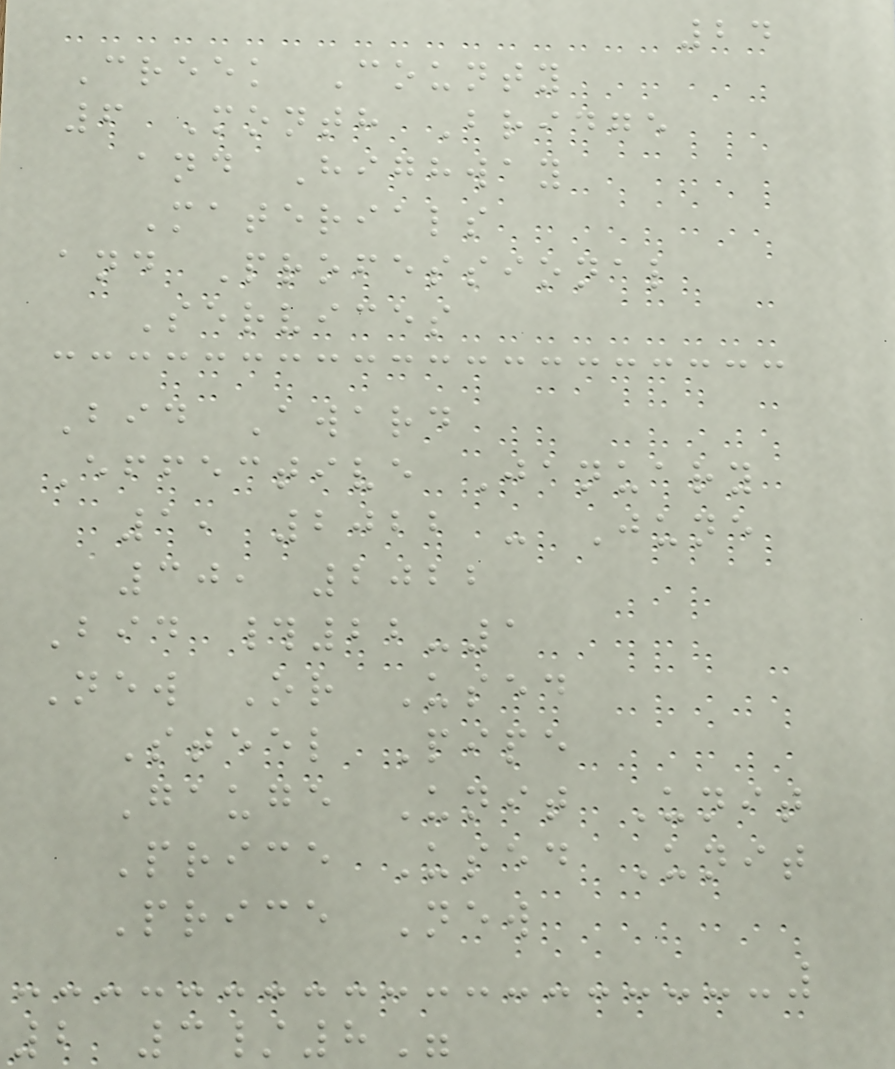24
Creek County
6 Month Bridge
and Highway
Materials
and Professional
Services
Bid Award
Effective January
1, 2022 - June
30, 2022
Bid #22-1
New Or Used
Steel Pipe
Gauge Unit Unit
Price Used Unit
Price New
2 3/8"
